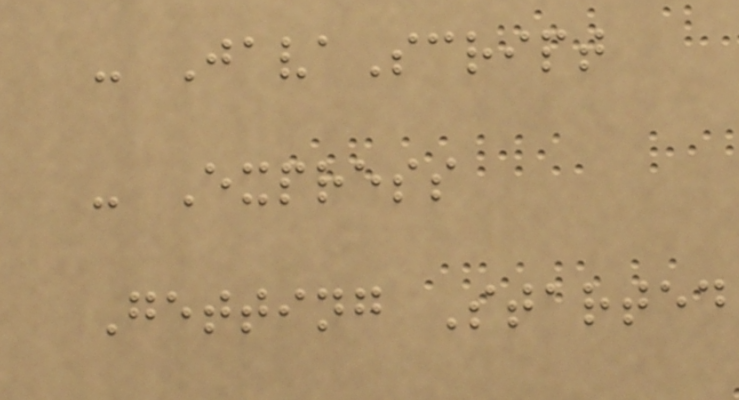- JavaScript
- Express
Getting Started
